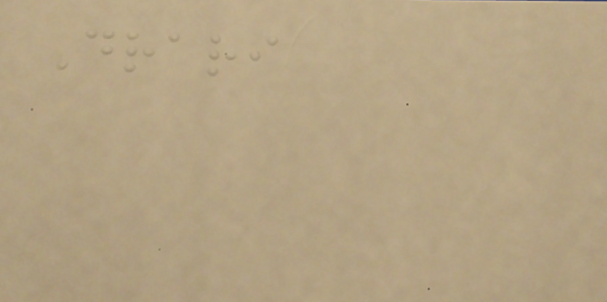Drari
